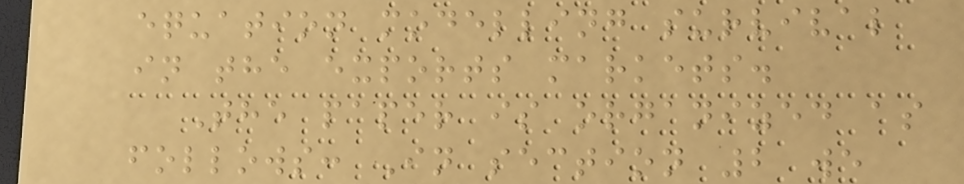equation modelling survival
in the exports markets.
The paper is organized as
follows: In section 2 we
